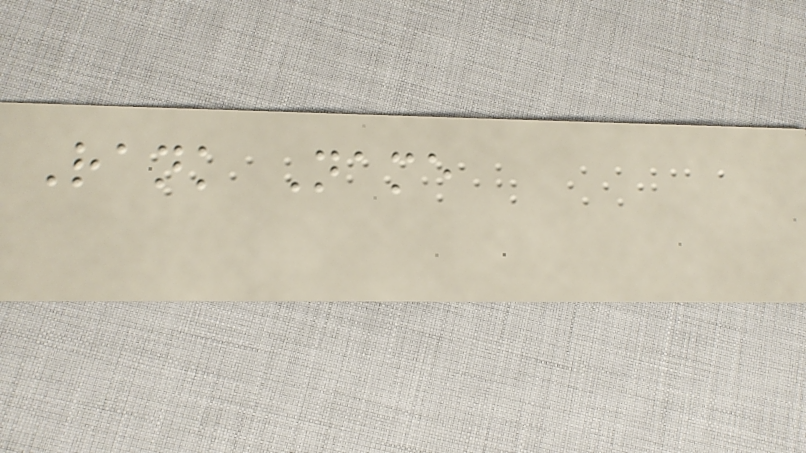Rank Name
